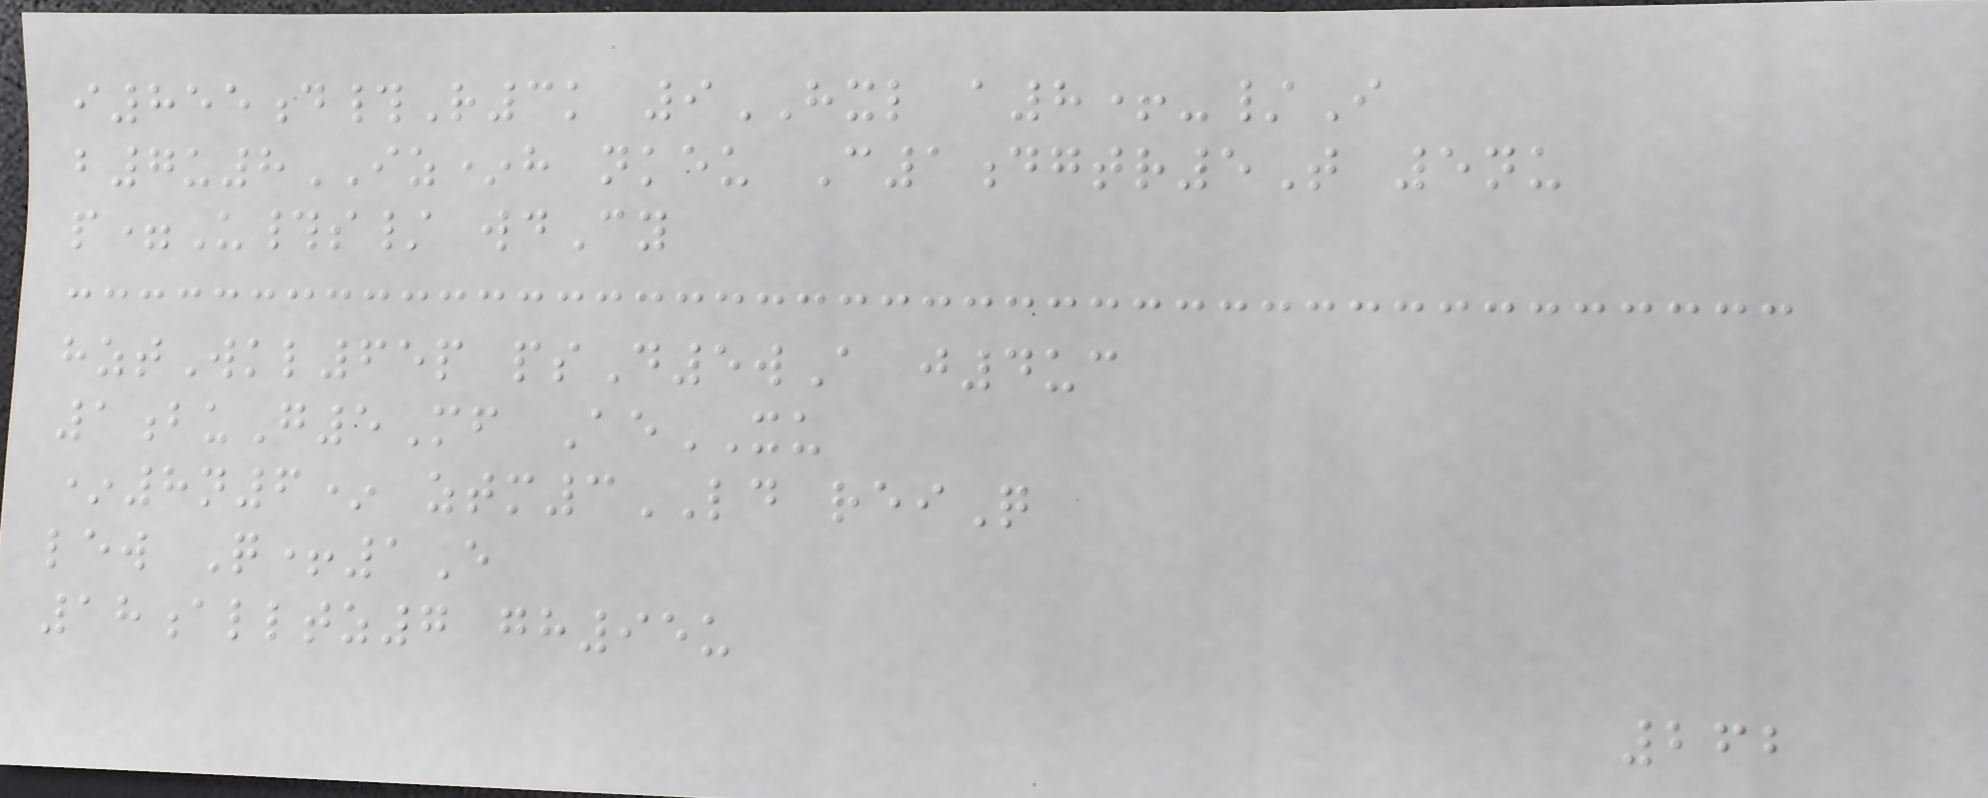i855d#R3k 9HXL a8+-/I
b7u8IZ*h nkeu C1dgtr5T 5nu
p=U#s/ wdCy
hztWkl65p psD5wA j4uc
1buG5Mf AeXU
*8n6* ztm3LD reiQ
lew Q+1E
18alltz7 gh95u
262
